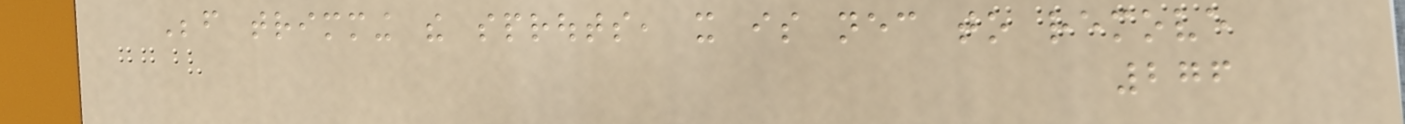Before trimming the sprouts, it is necessary to remove
276
